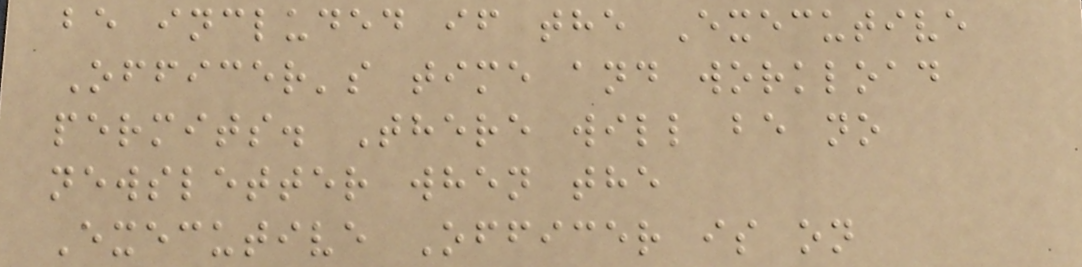be included if the Executive
Officer's time and workload
permits. There will be no
newsletter when the
Executive Officer is on
